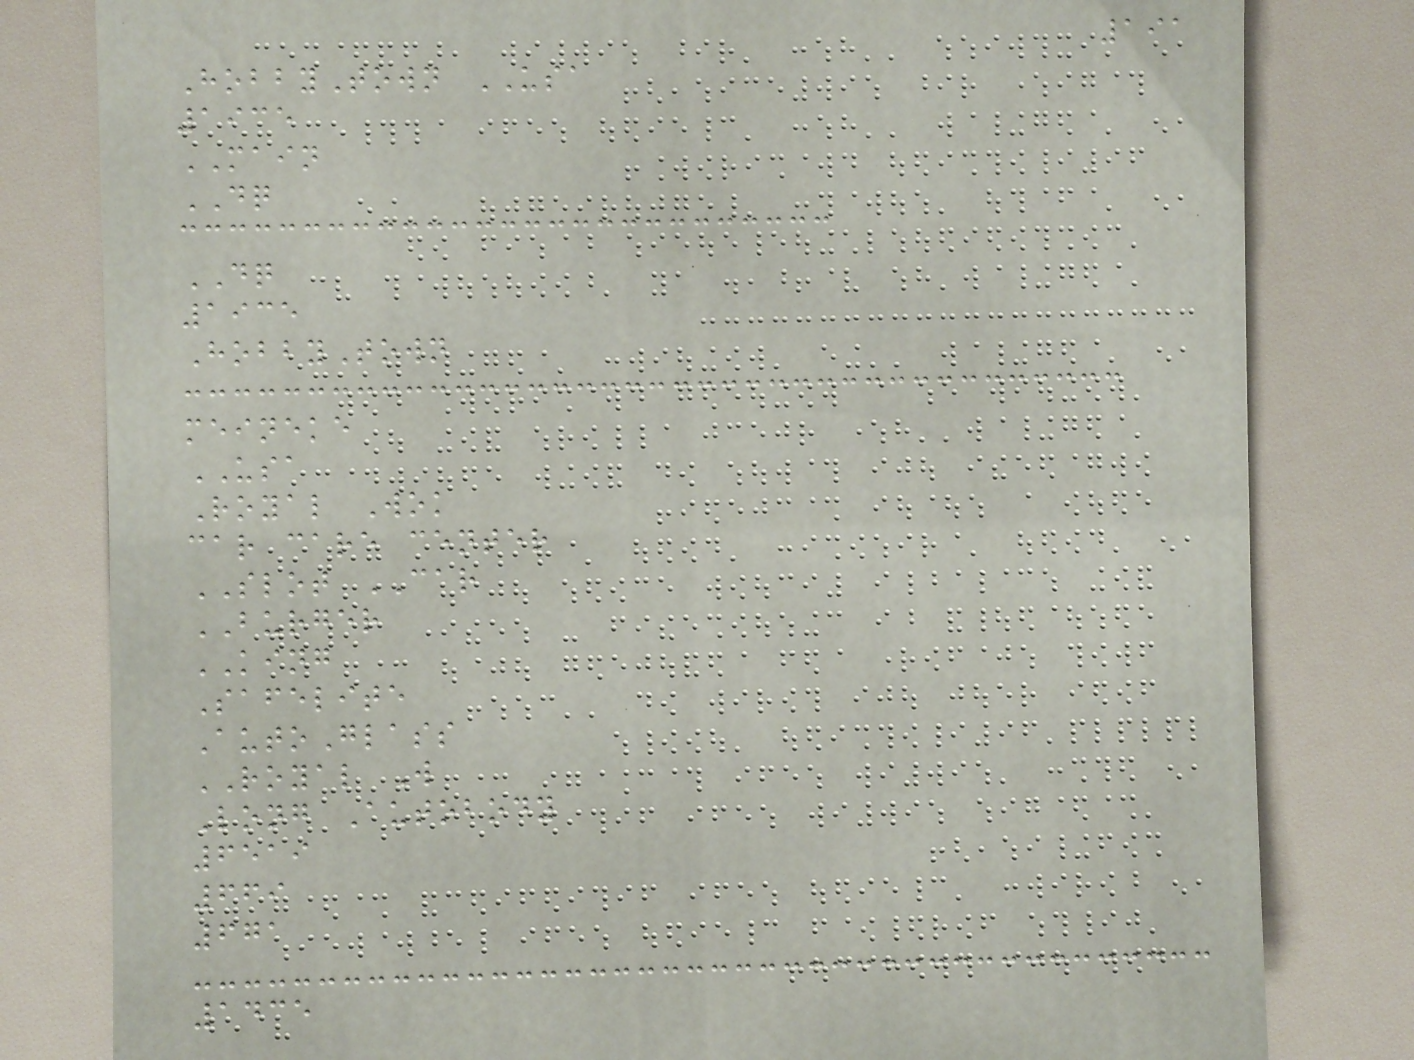191
HobbyTown USA
1935
MAIN
DQ
DQ
1935
HobbyTown
meineke
USA
Royal Wok
car care center
SLOT CAR
BURGER
KING
Safelite
AutoGlass
ROYAL W
Long Autobody
6519
669
671
1435
